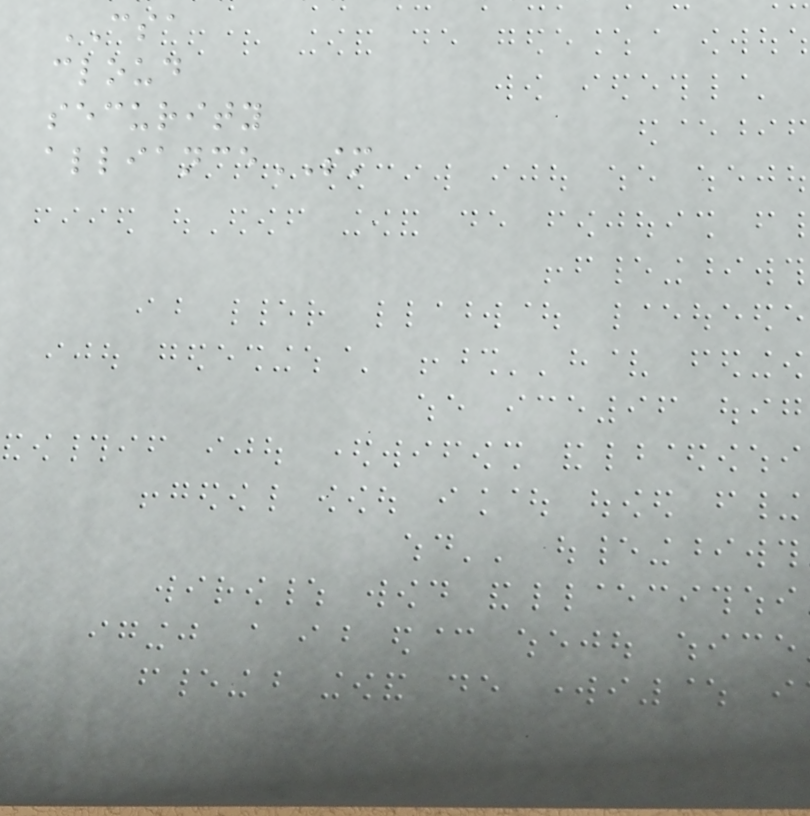CSA
cloud
security
allianceSM
